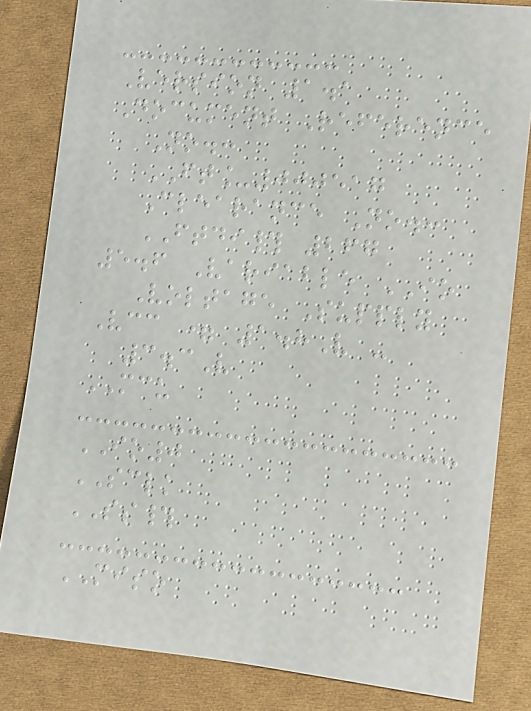Version 1.1
Document Reference
No.:
FT_000517
Clearance No.:
FTDI# 267
5.6 Variable IO
Voltage Supply
Vcc = 1.8V -
3.3V
MCU
IO0
SCLK
SS#
MISO
